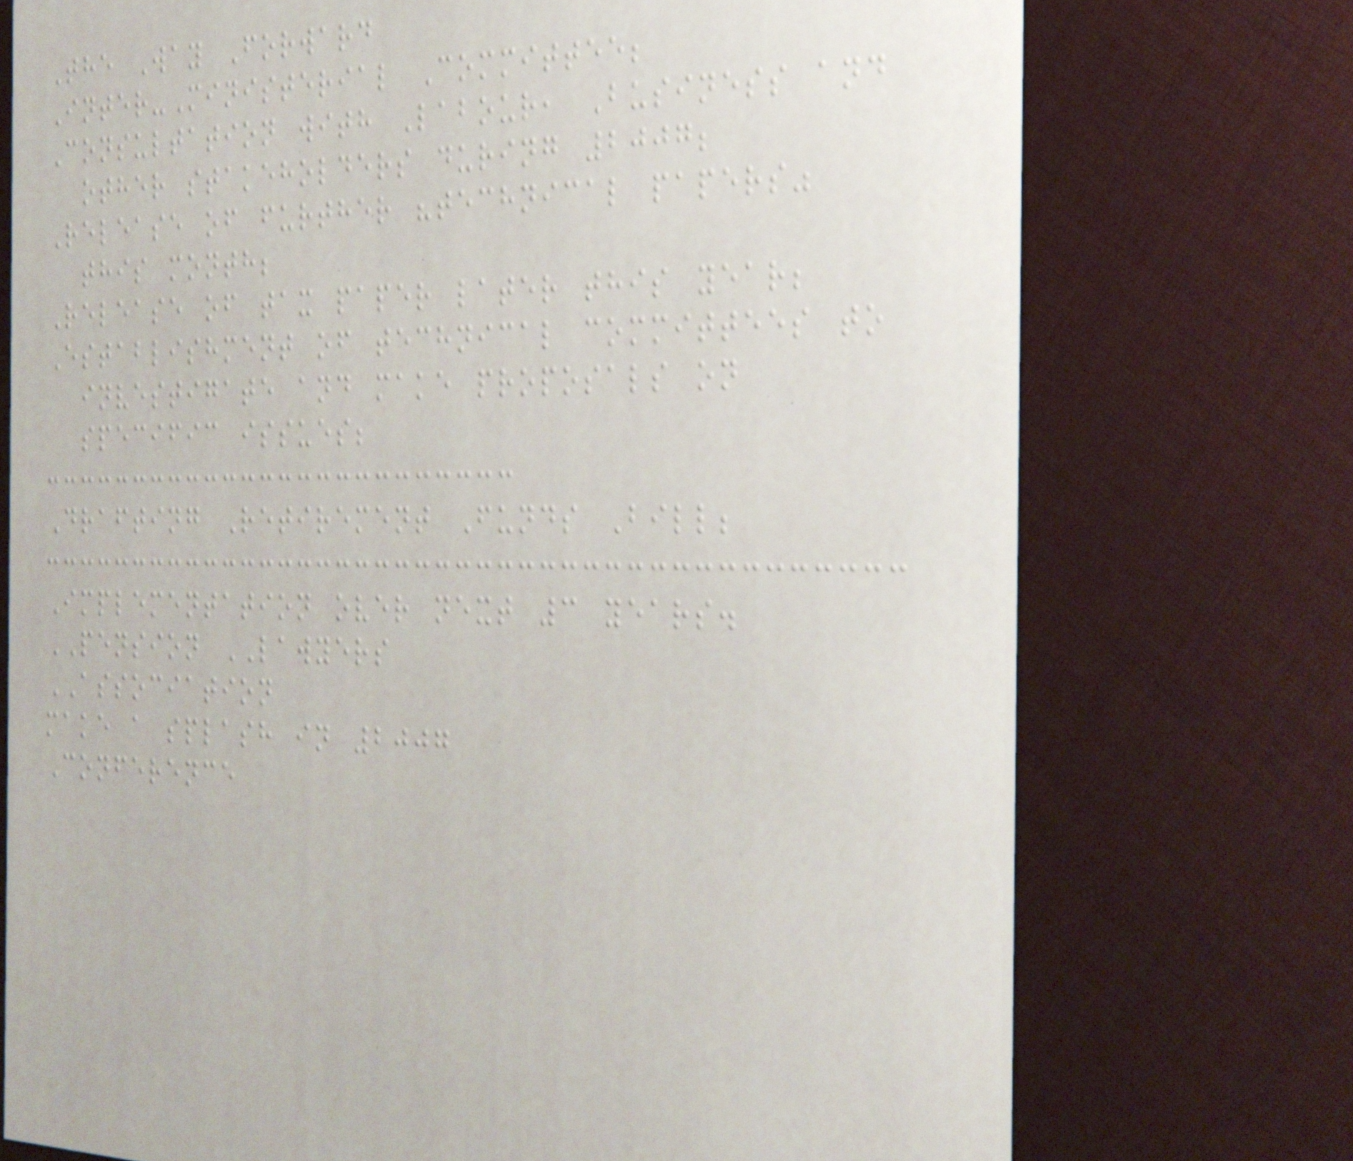The Way Forward
Inter-Ministerial Committee;
Consultation with Labour, Business and
other stakeholders during 2007;
Release of further "technical papers"
this month;
Release of tax paper later this year;
Establishment of technical committees to
investigate and make proposals on
specific issues;
Drafting Retirement Funds Bill;
Implementation over next 3 years.
PENSION LAWYERS
ASSOCIATION
make a splash in 2007
Conference
